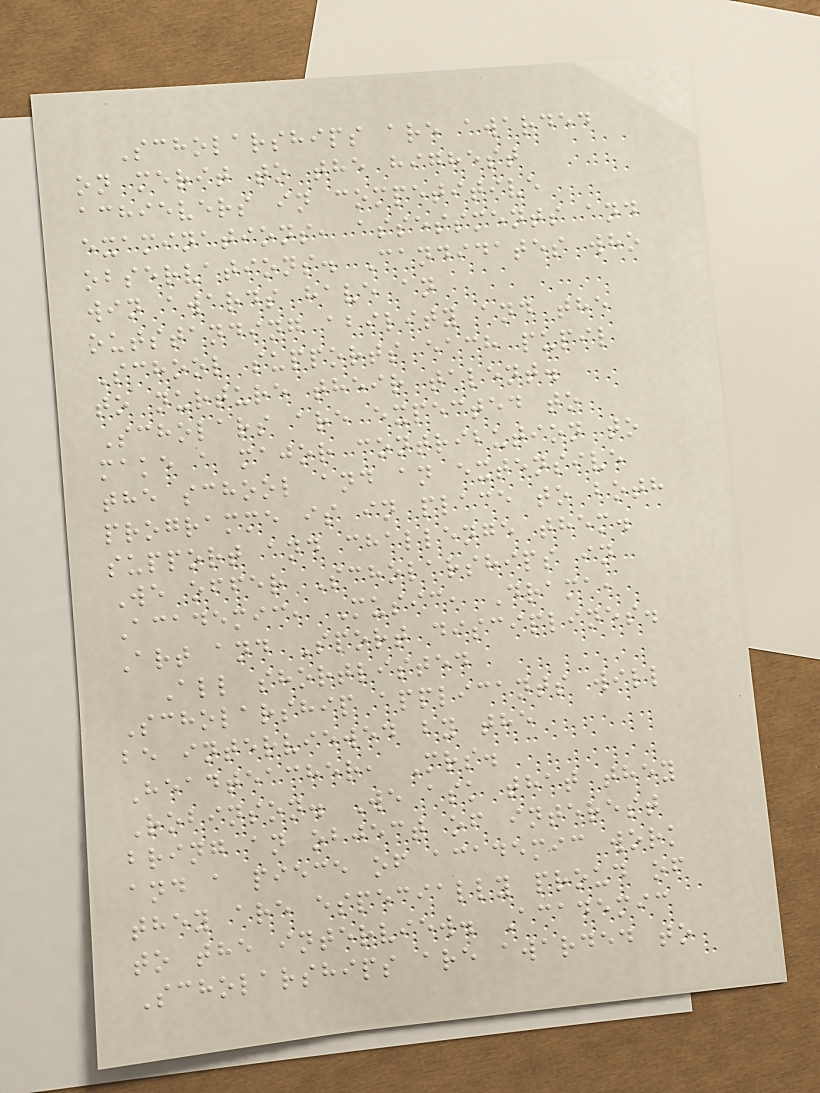Scholarships are awarded
on merit to the highest
achievers in competitive
examinations, assessments and
observations. Candidates who
win awards have an
outstanding ability and the
School supports each pupil
to nurture their talent.
Scholars are expected to
make a major contribution to
the school and an extensive
programme is in place to both
support and challenge them.
We offer Scholarships in
Academic, Music, Drama,
Art and Sport disciplines.
All shortlisted
Scholarship applicants will
be interviewed by the
Headteacher, Mrs.
Robinson. We ask that they
bring an object of interest
and a piece of academic work
they are especially proud of
to the interview. Academic
Scholarships are awarded to
